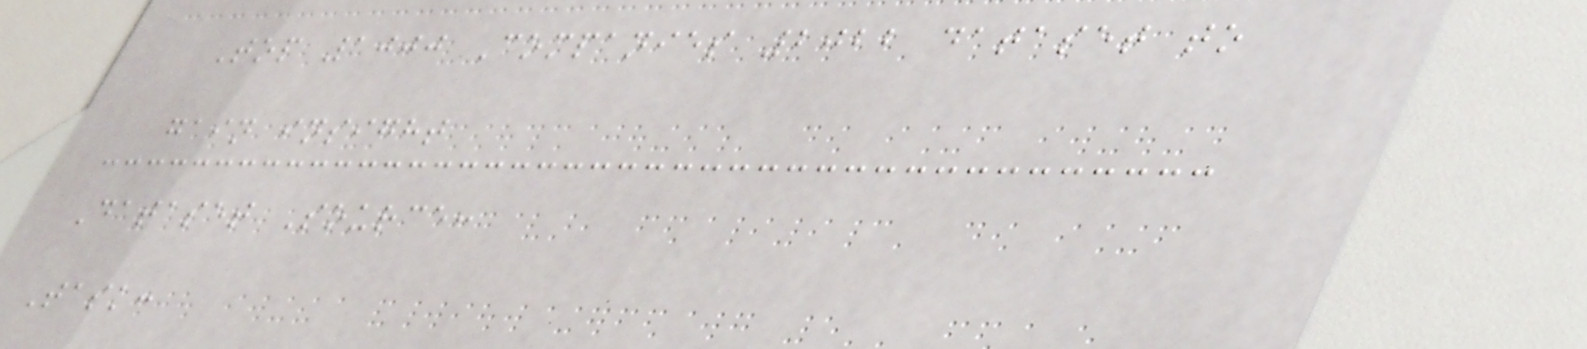Top 1000 Companies 2022 dataset to
gain insight
Dataset Source:
Task:
